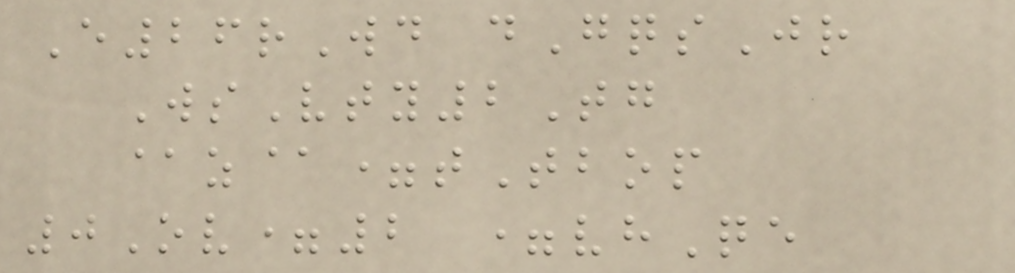E26rWd dGqsJr
WsVty2Tg
@z@=tTbop
0Ov=2 =vhQe
